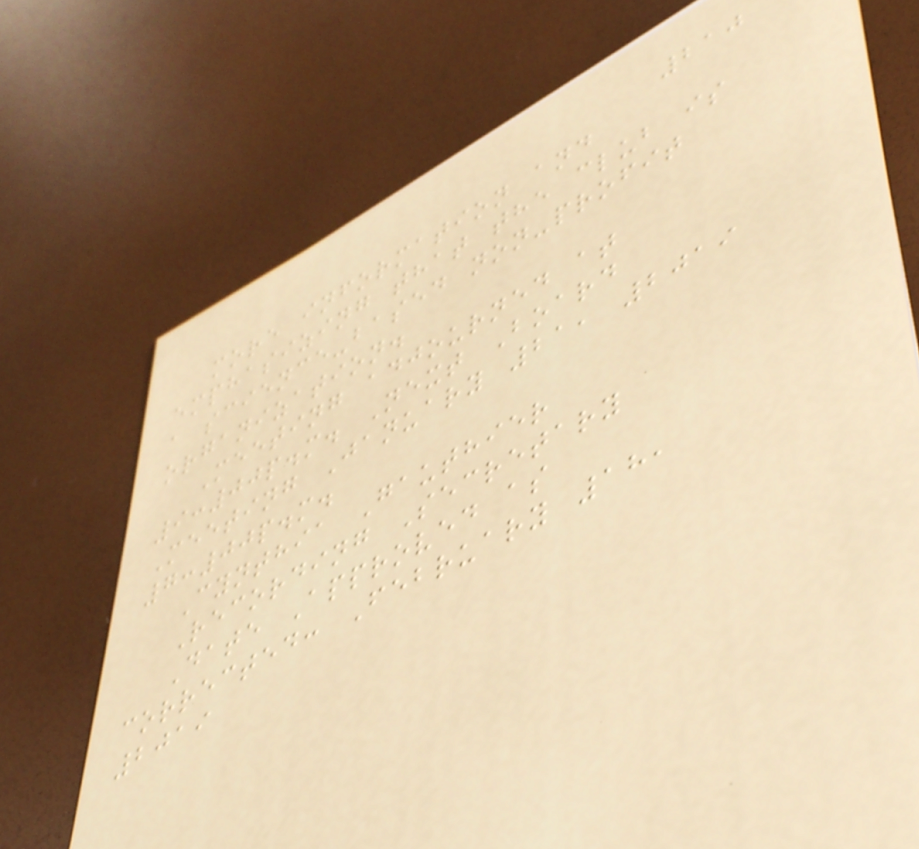210
more information and
emphasizing that the club is
a science-based non-profit
organization.
Meeting adjourned at
9:00p.m. Next Board
Meeting January 21, 2019
7:00p.m.
Cynthia Gauthier
Recording Secretary
Date Approved as
corrected: February 18,
2019
